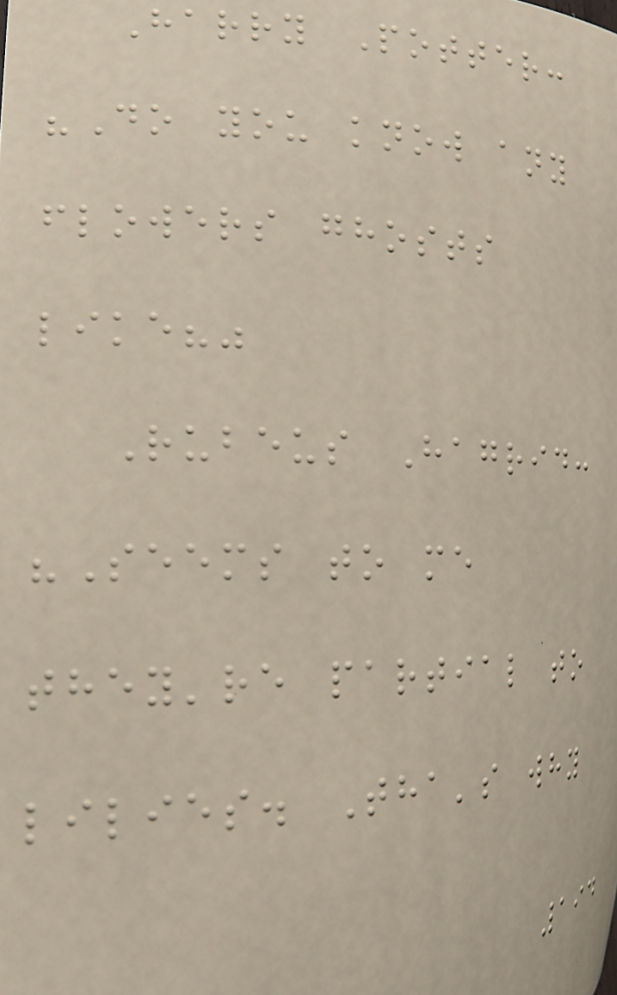Harry Potter:
"Do you know any
flowers ghosts
like?"
Rubeus Hagrid:
"Seems to me
they're partial to
lilies. Tha's why
194
